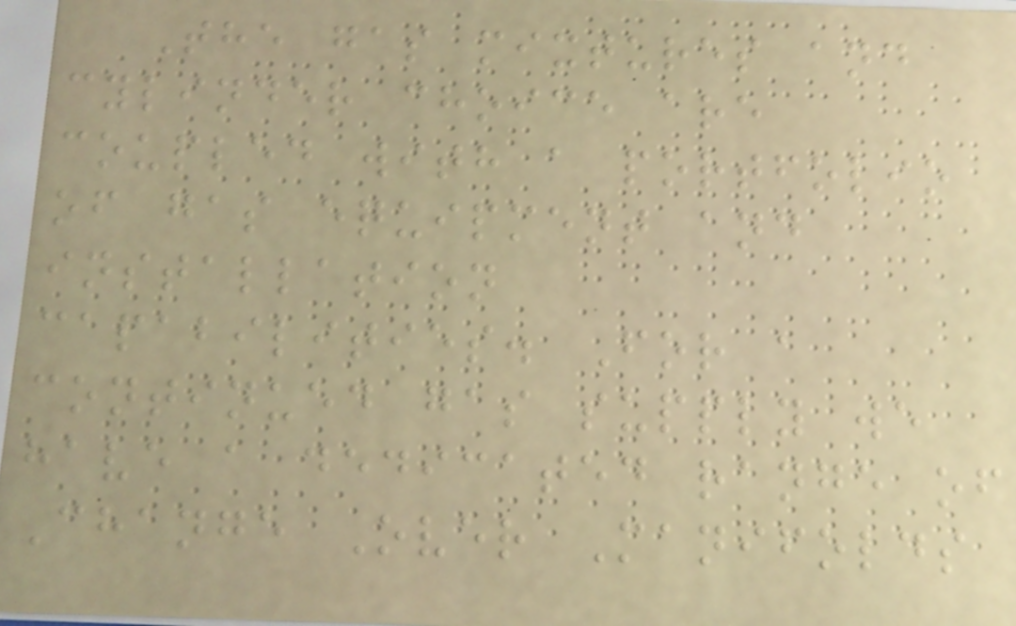The gas mixtures and
cylinder choice are
coupled with a portfolio
of gas equipment and
installation
capabilities. For a
continued gas supply we
have a dedicated range of
Change Over Manifolds
